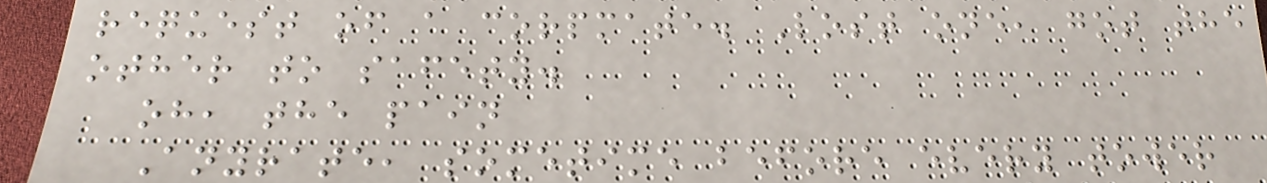request of a corpmate. Lost one, got the
other to safety.
oh, the pain
Anyrate, sometime before every tower
